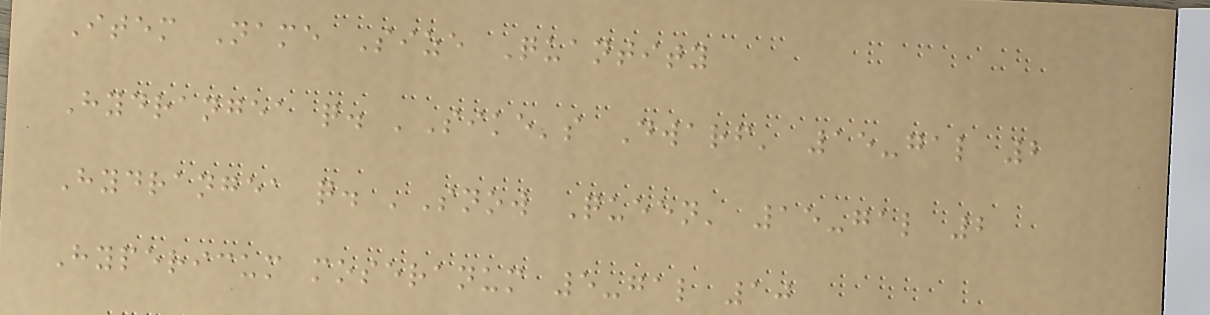Item Name Size Quantity
Hydrangea q. 'Sike's Dwarf' 15-gal 2
Hydrangea q. 'Snow Queen' 15-gal 2
Hypericum moseranum 5-gal 10
